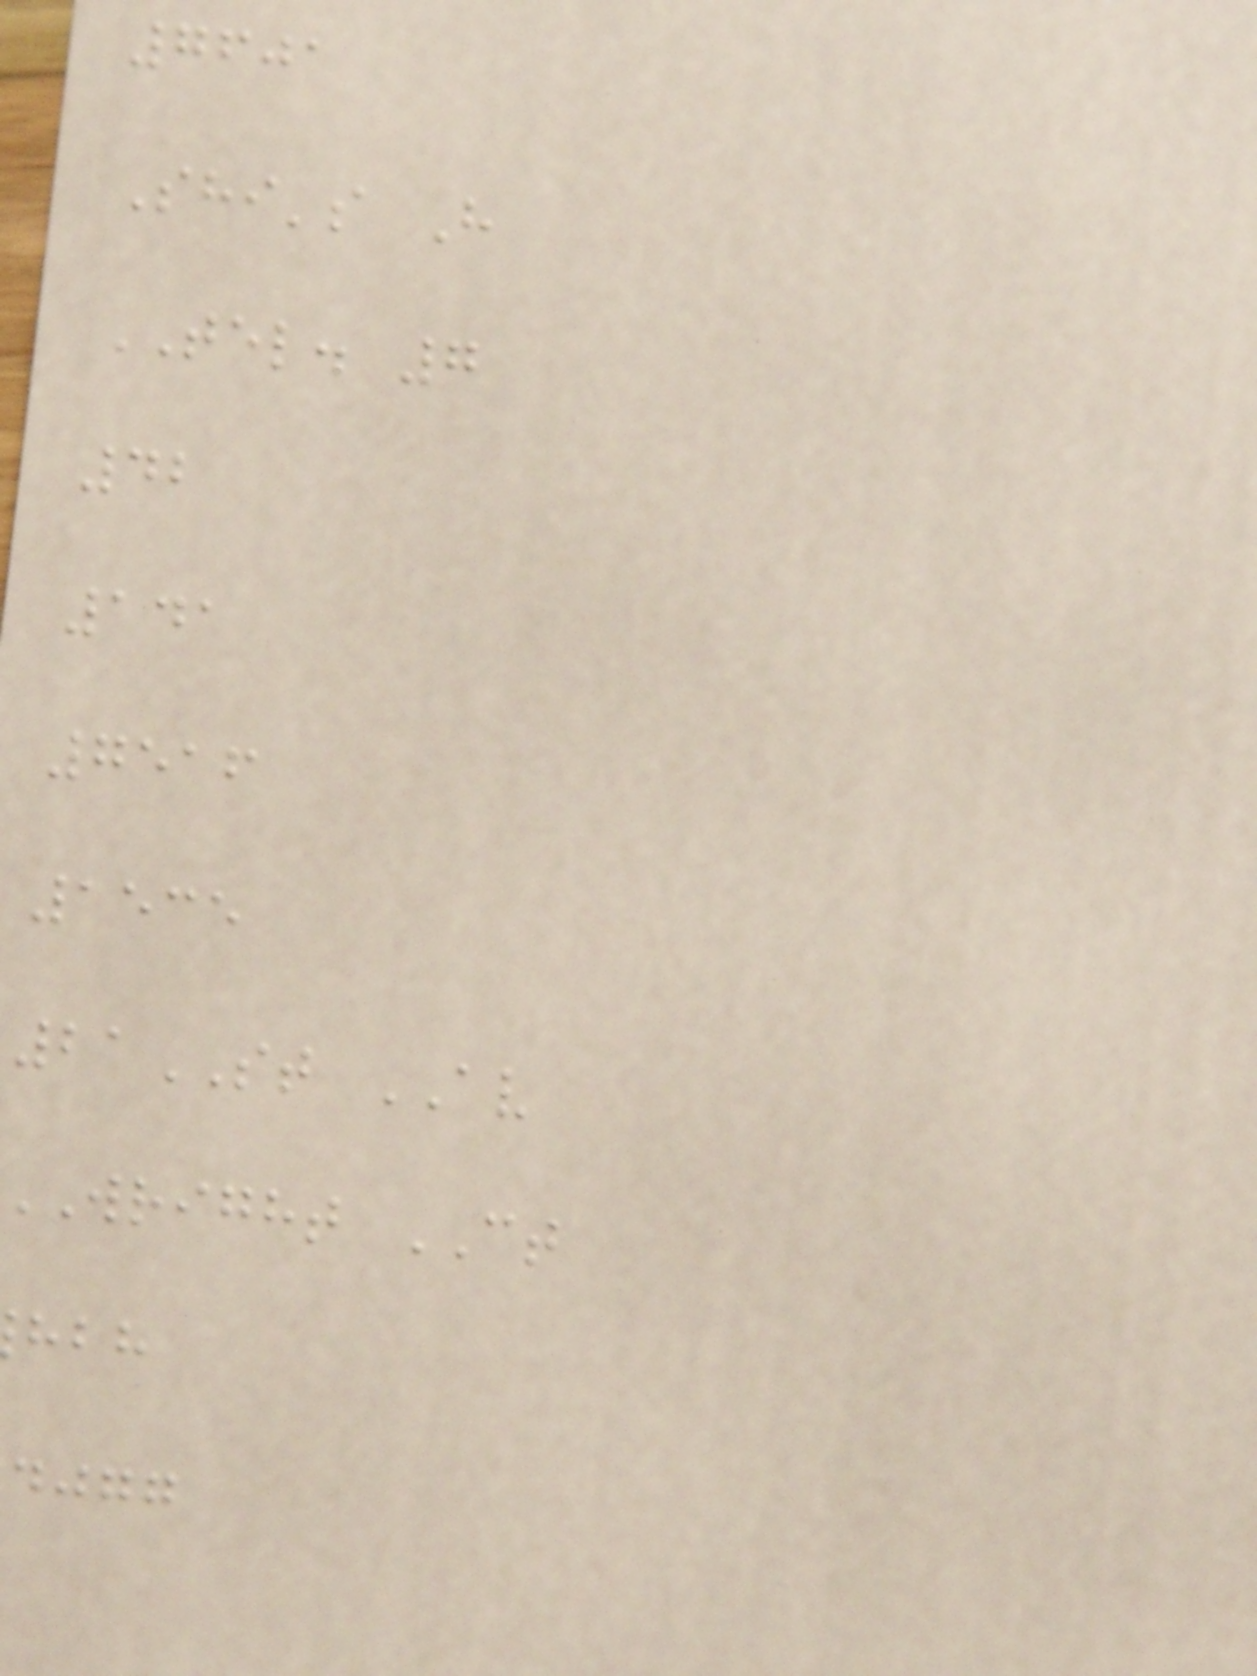7601
Shi's H
TEL. 7
42
141
7516
1535
21ST AV
wright CT
djgg
